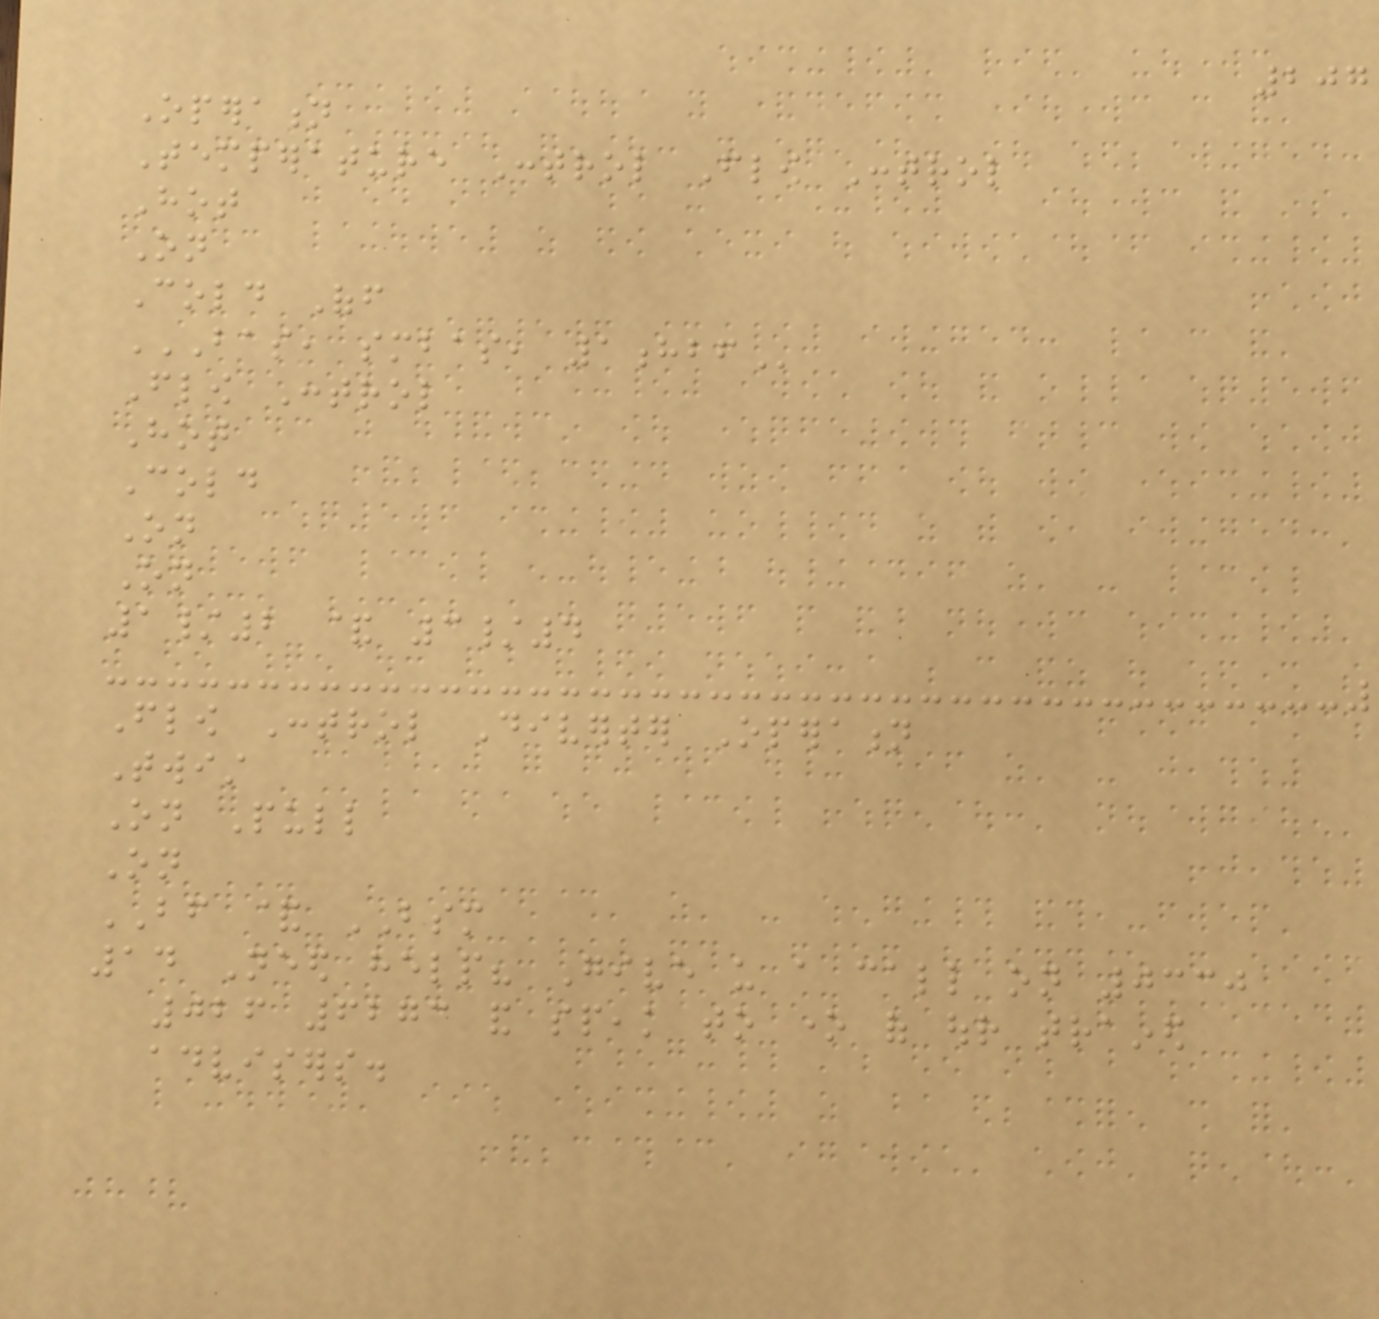207
Operation
Temperature Control Flow Control
Hot
On
Cold Off
BAS, SMBAS, 1HBF
Flow Control
Hot
Cold
On
On
1/2 & 3/4
Flow Control Diverter Operation
Twist
On Pull
On
BF & BSM
14 Need help? Give us a call on 0330
026 6273 and speak to one of our trained
advisers.
